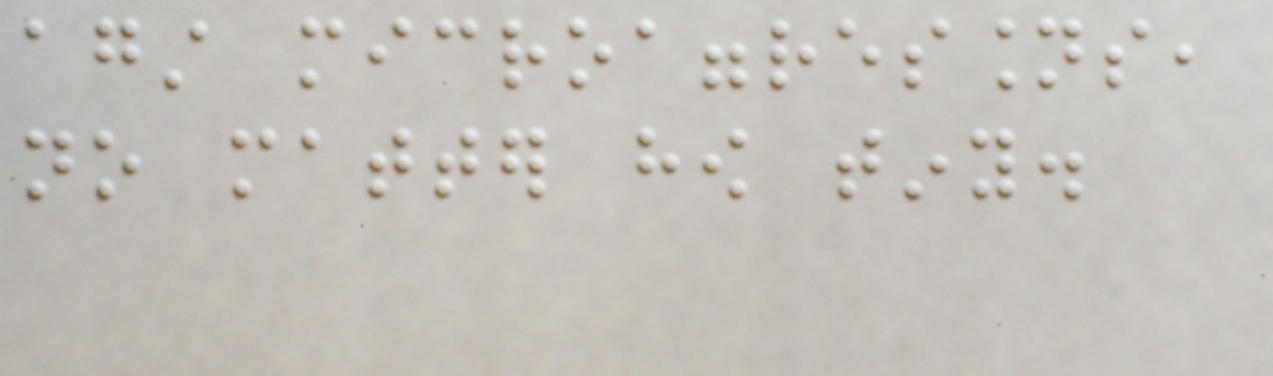against microaggressions,
no matter how tiny.
